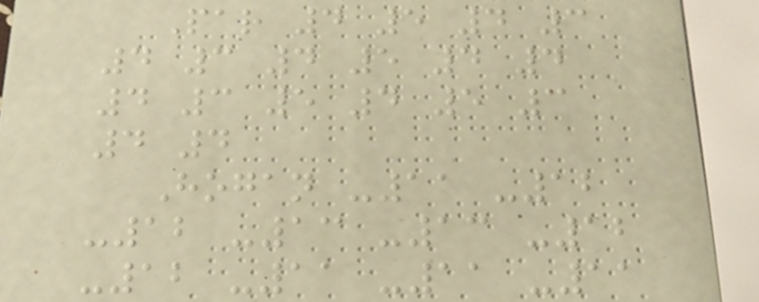Par 4 5 4 3
4 3 4 5 4 4
4 3 5 4 5 3
4 4
Hogan -11 -12
-12 -13 -13 -12
-12 -11 -11 -11
